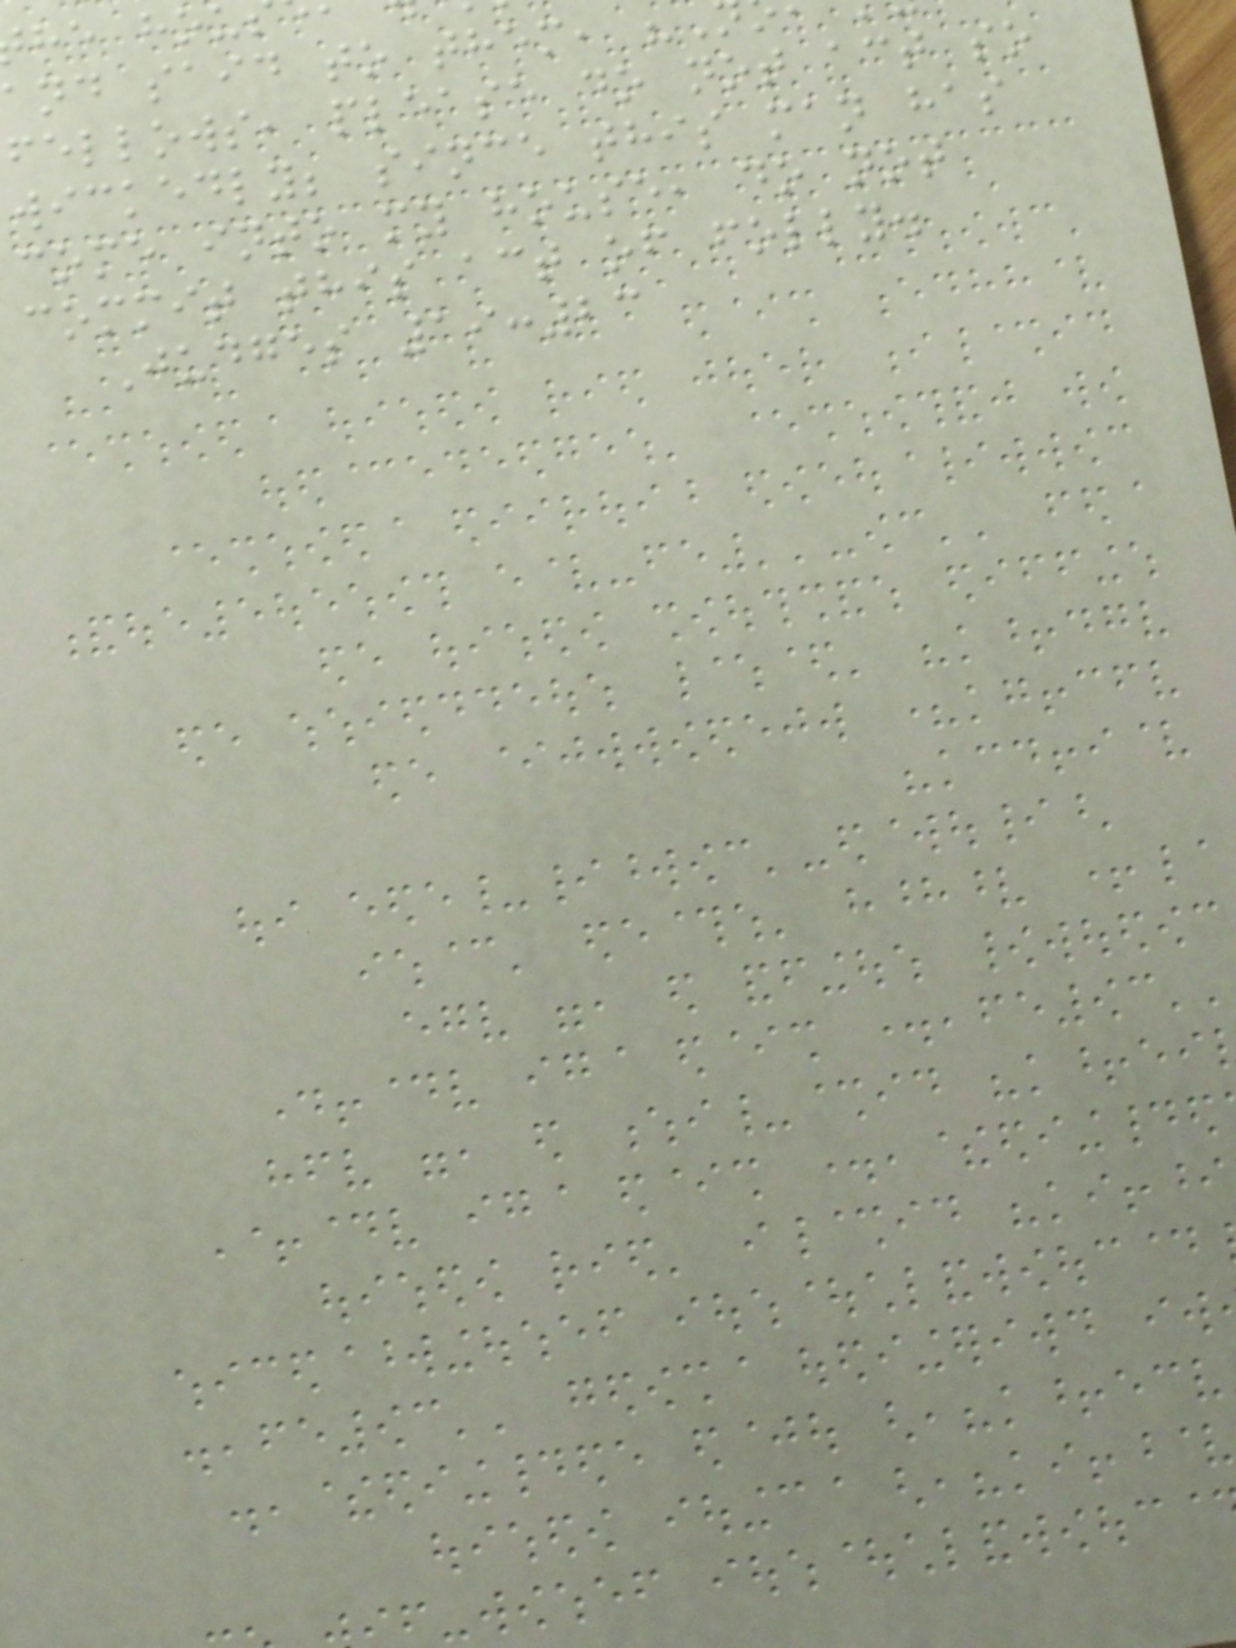and said to them,
fellows, please do not act so
wickedly; since this man has
come into my house, do not
commit this act of folly.
Judges 19:23
